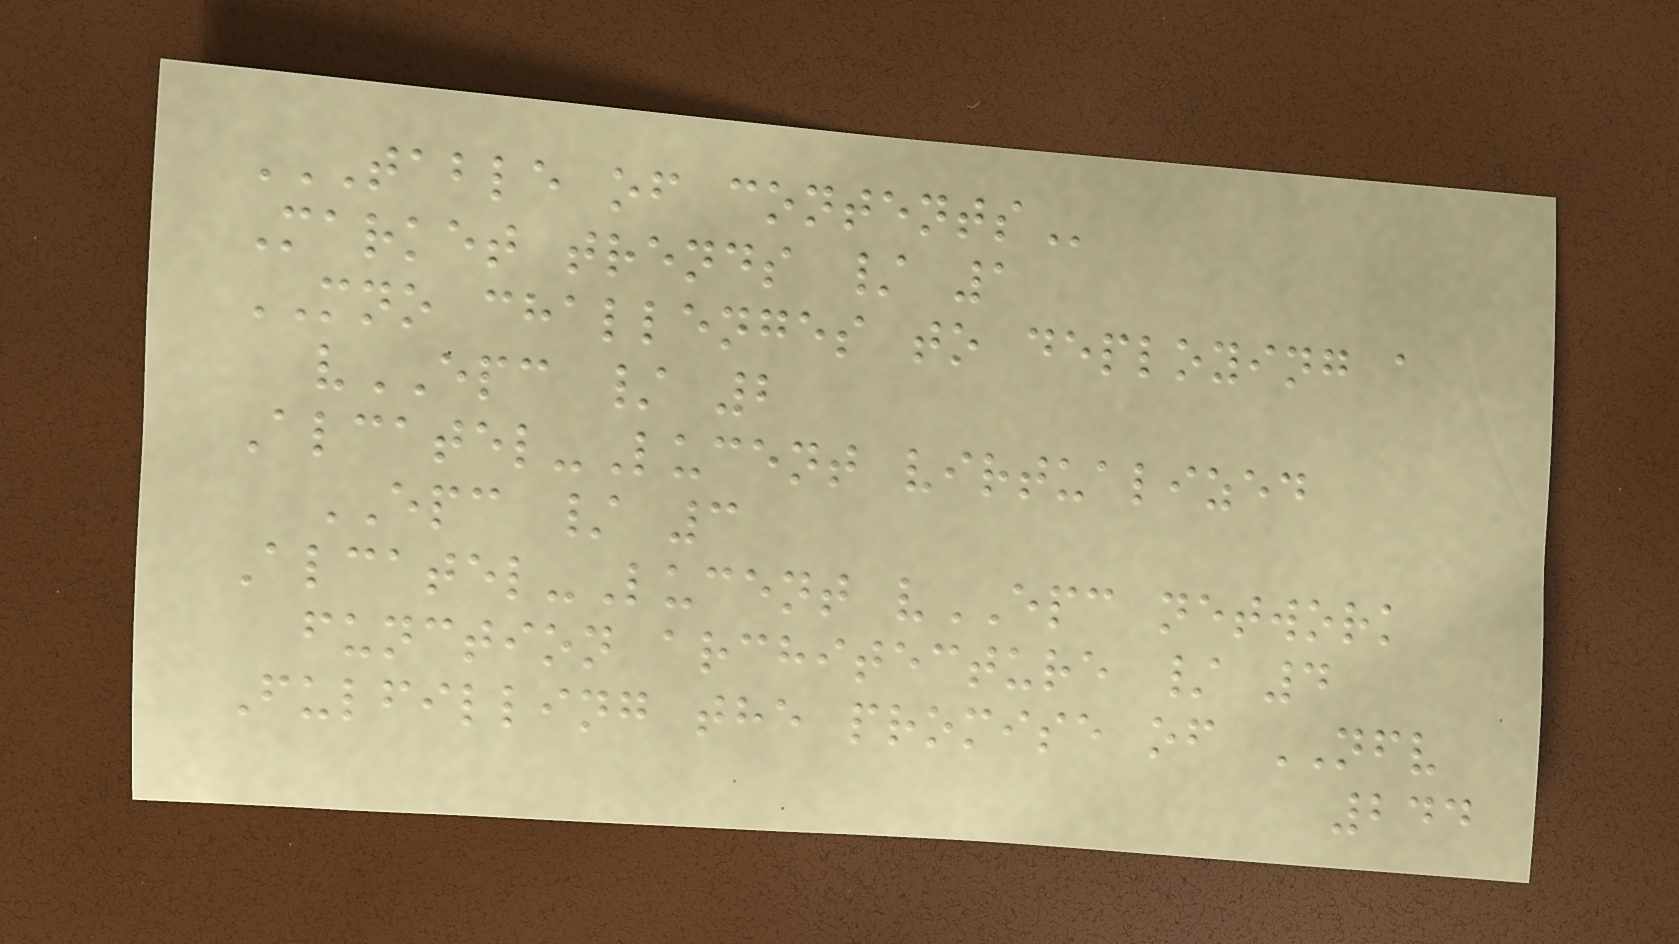TABLE OF CONTENTS
Market trends / 1
MNO challenges to deploying a
vEPC / 2
Alcatel-Lucent virtualized
EPC / 3
Alcatel-Lucent vEPC network
function architecture / 4
Fulfilling the promise of NFV
244
